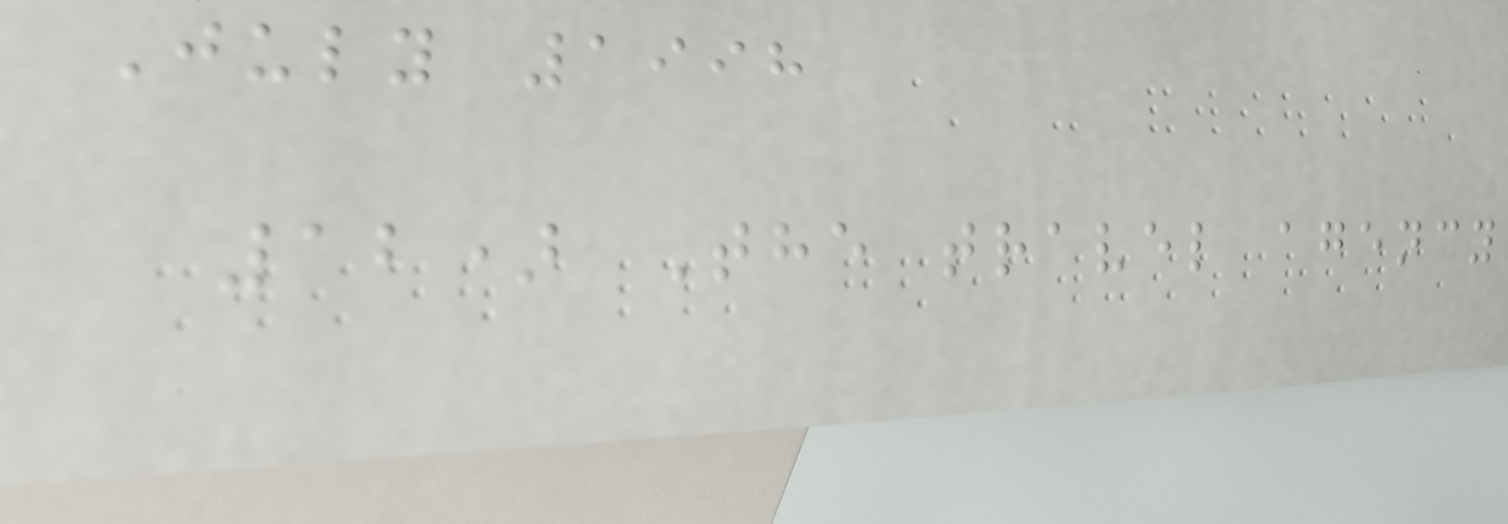July 1998
12) The travel agency
